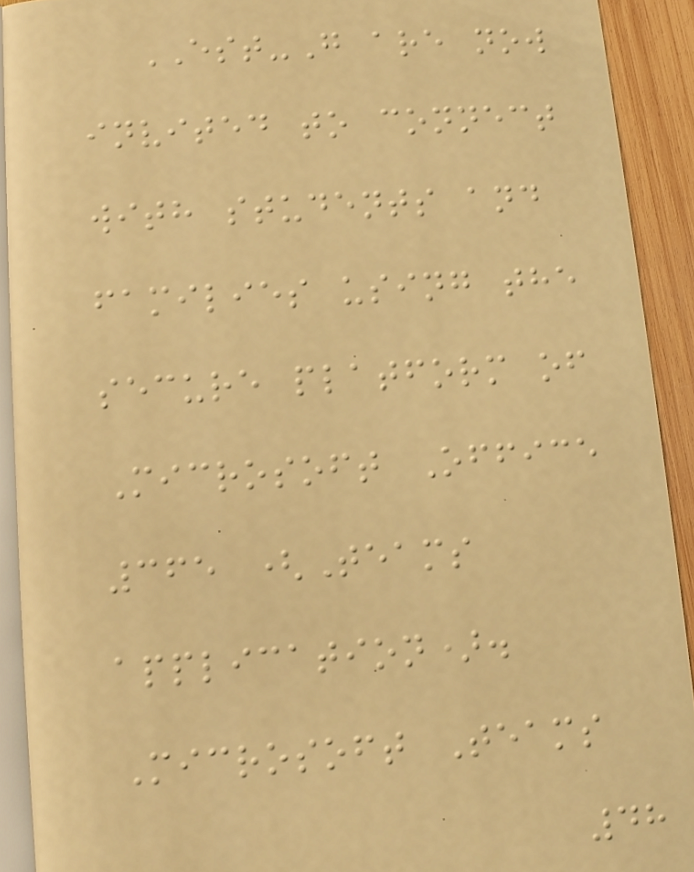EST-G are now
invited to connect
with students and
families using the
secure platform of
Microsoft Office
365 (Teams
application).
Microsoft Teams
48
